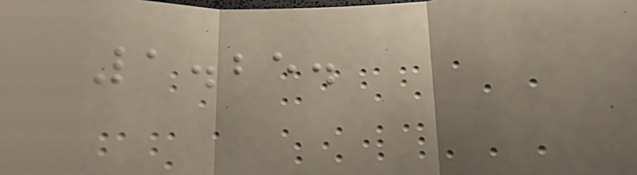1.25.
